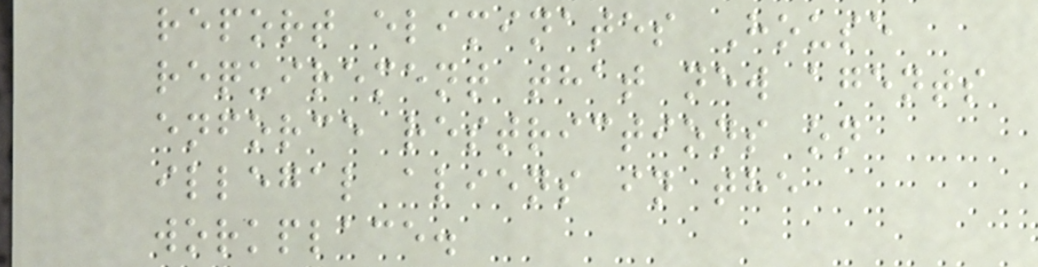report eliminates House
requirement that new agents
enforce restrictions on
illegal aliens in the
workplace.
